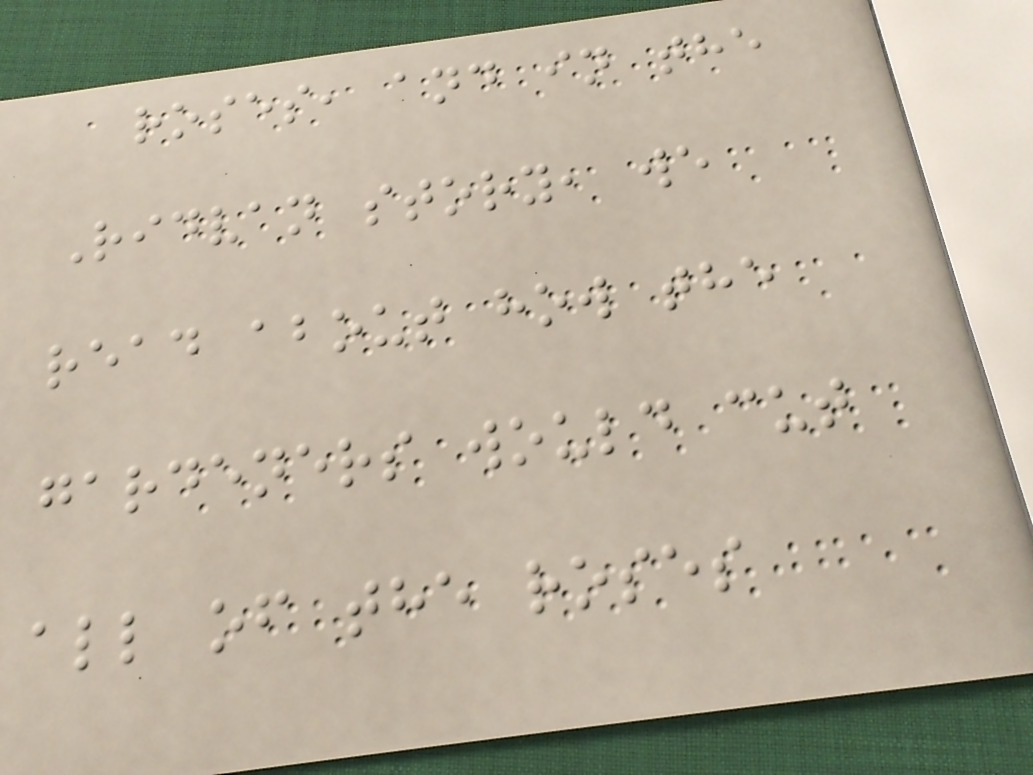roses, and in the
Ridvan story, we
read about how the
gardeners would cut
all of the roses
